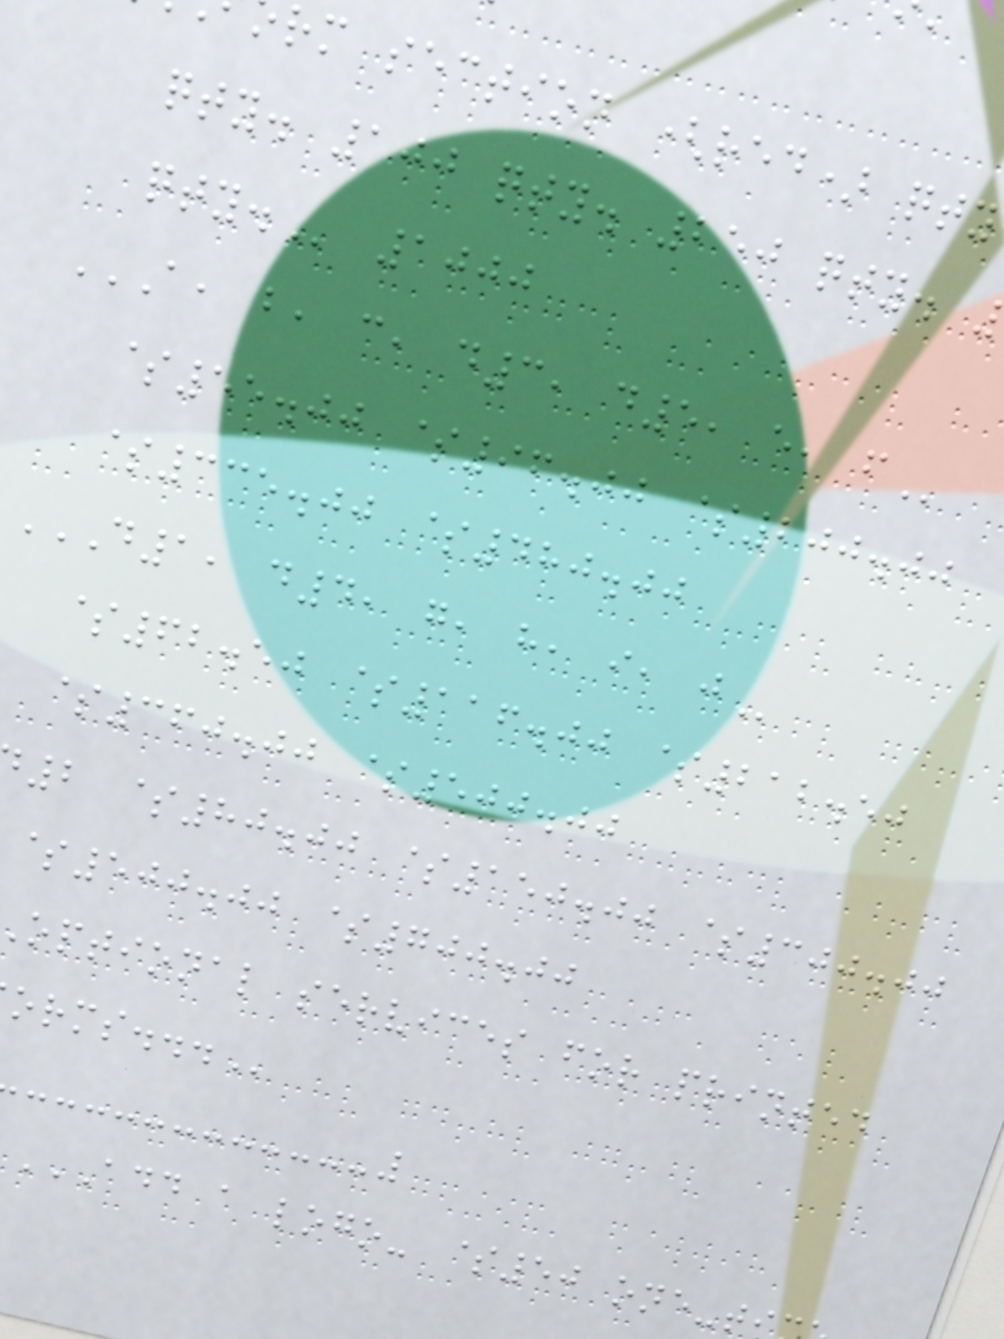rm section (red)
qty. 100 qty. 250 qty.
1000
A, B, C, D3, D5, E, F
$55.00 $96.00 $200.00
$335.00 $480.00
D1, D4, G, H, I, J
$62.50 $116.00 $212.50
$360.00 $500.00
2 $80.00 $150.00 $300.00
$500.00 $700.00
optional services for printed
